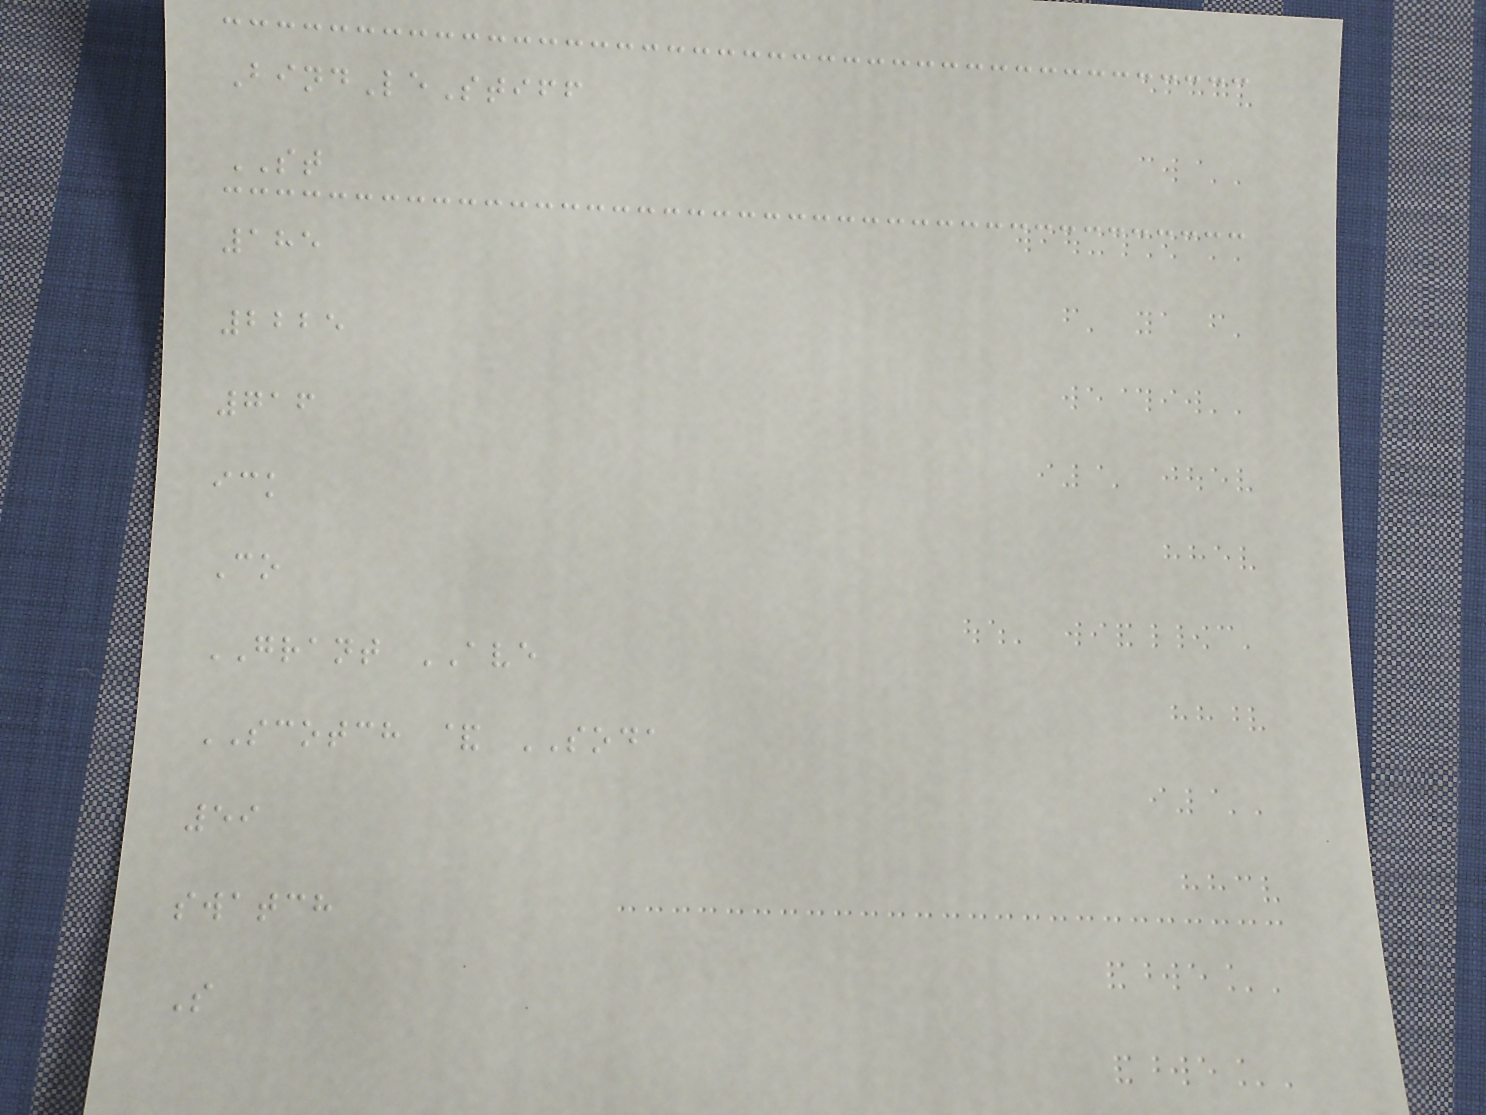BindLeStiff
ST
185
2225
716
ick
Co
GRANT AVE
SCOTCH & SODA
59
swatch
S
